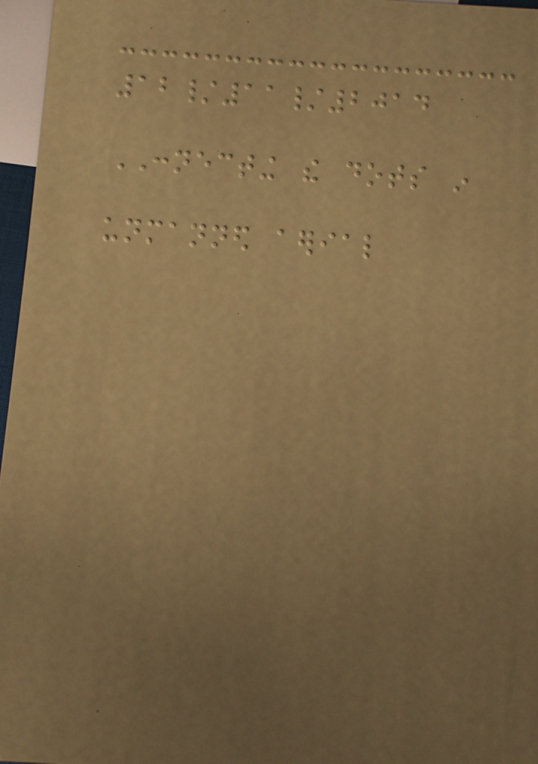12/11/2014
CONNECTING the dots in
unmanned aerial
